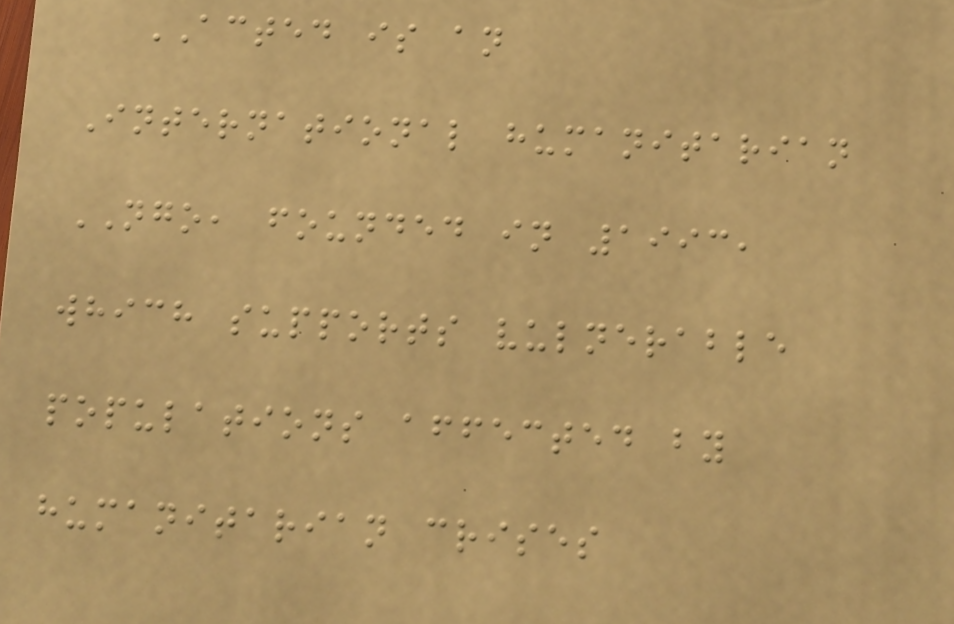ACTED is an
International humanitarian
NGO, founded in 1993,
which supports vulnerable
populations affected by
humanitarian crises
